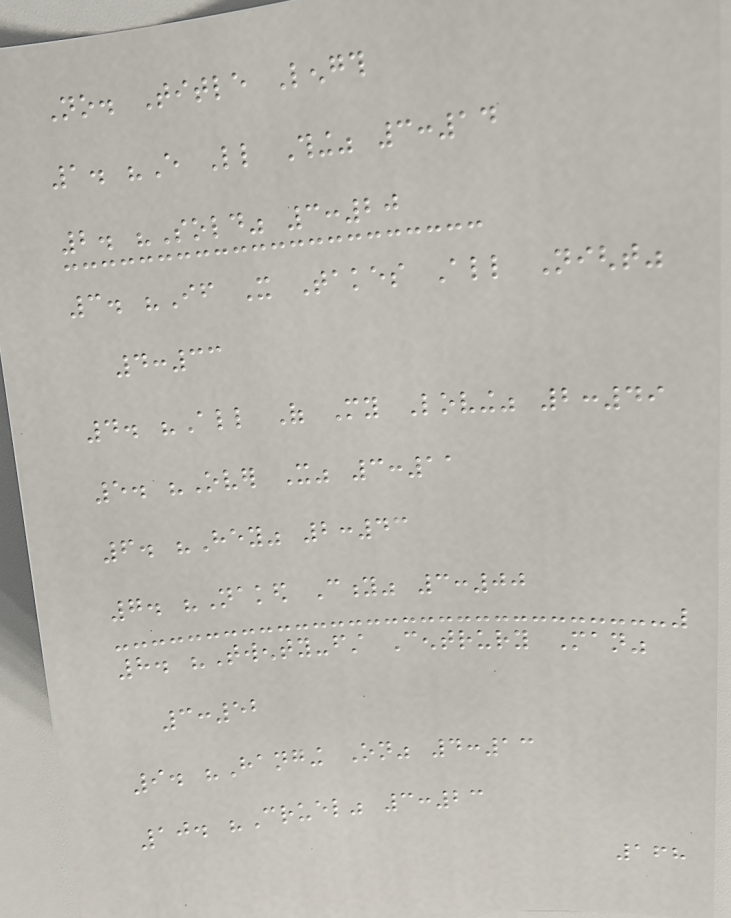No. Title Length
1. "Every Little Thing" 3:14
2. "Sold" 3:20
3. "If It Takes All Night"
4:33
4. "All Of My Loving" 2:49
5. "Over It" 3:11
6. "Hey" 2:43
7. "Naked City" 3:00
8. "Twenty-first Centrury Man"
3:52
9. "Hanging On" 4:13
10. "Cruel" 3:23
168
